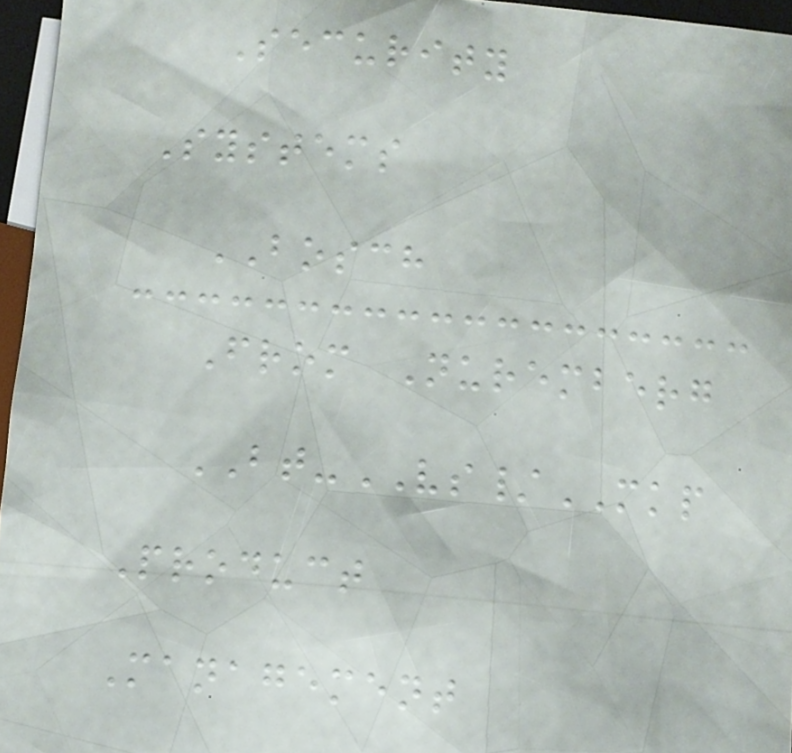Security
Systems
BOSCH
From Nuremberg
BT-VS/MKP
Product
Management
